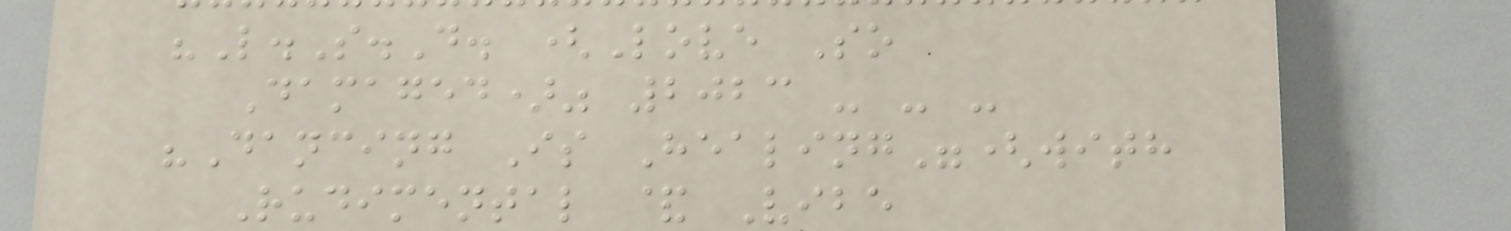"L.S.D. (Love So
Damaged)" 2023 - - -
"Dancing Is Healing"(with
Rudimental & Vibe
